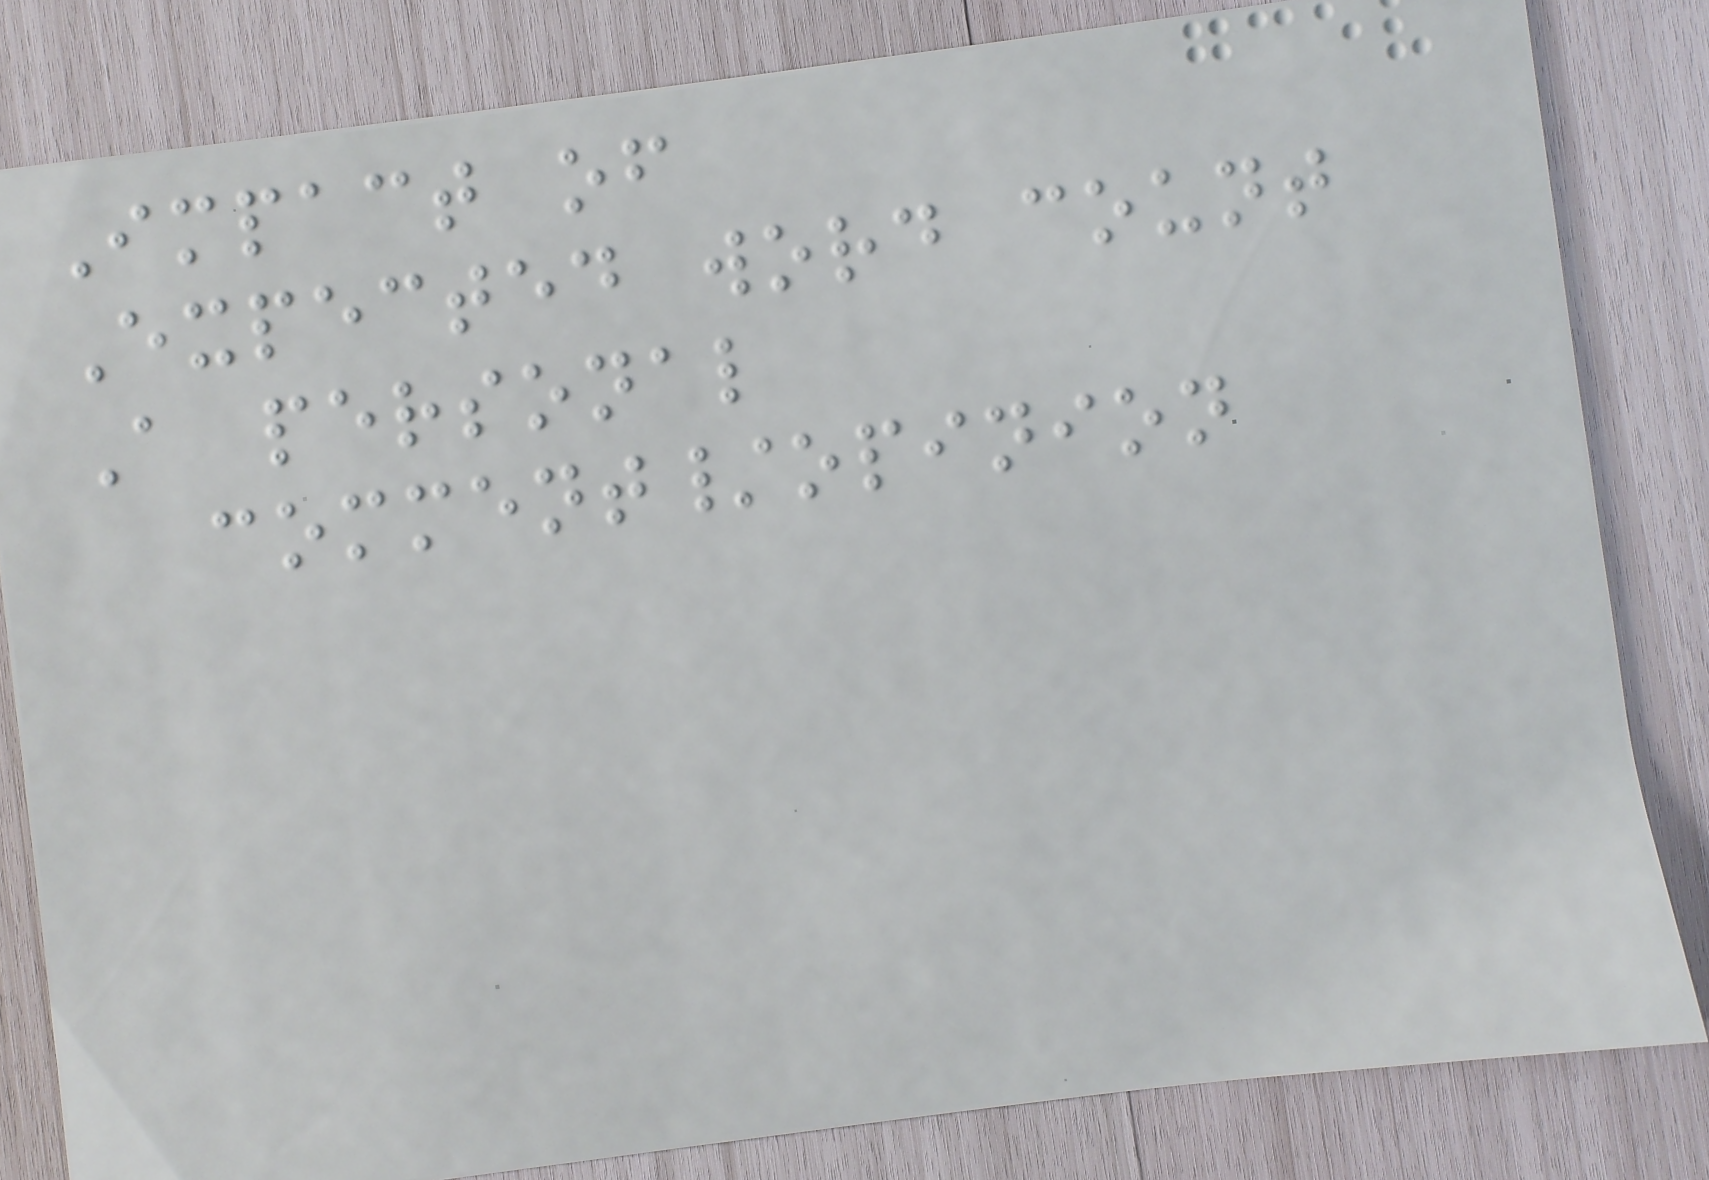Impact of
Expected word count
A personal
comment/opinion
